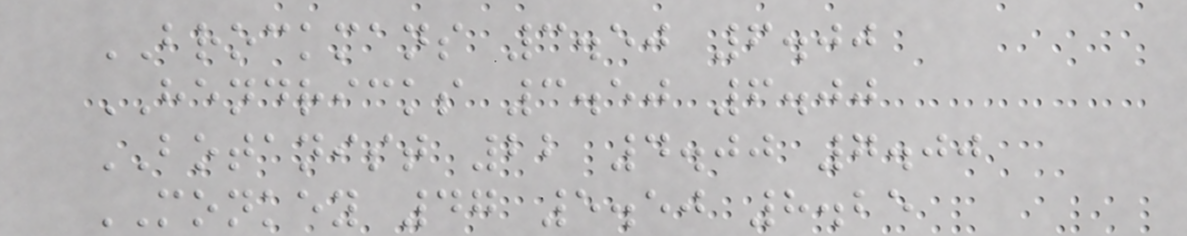BROCKMANS 3.50 6.00
HENDRICKS 3.50 6.00
BOTANIST 22 4.00 7.00
MONKEY 47 5.50 8.25
